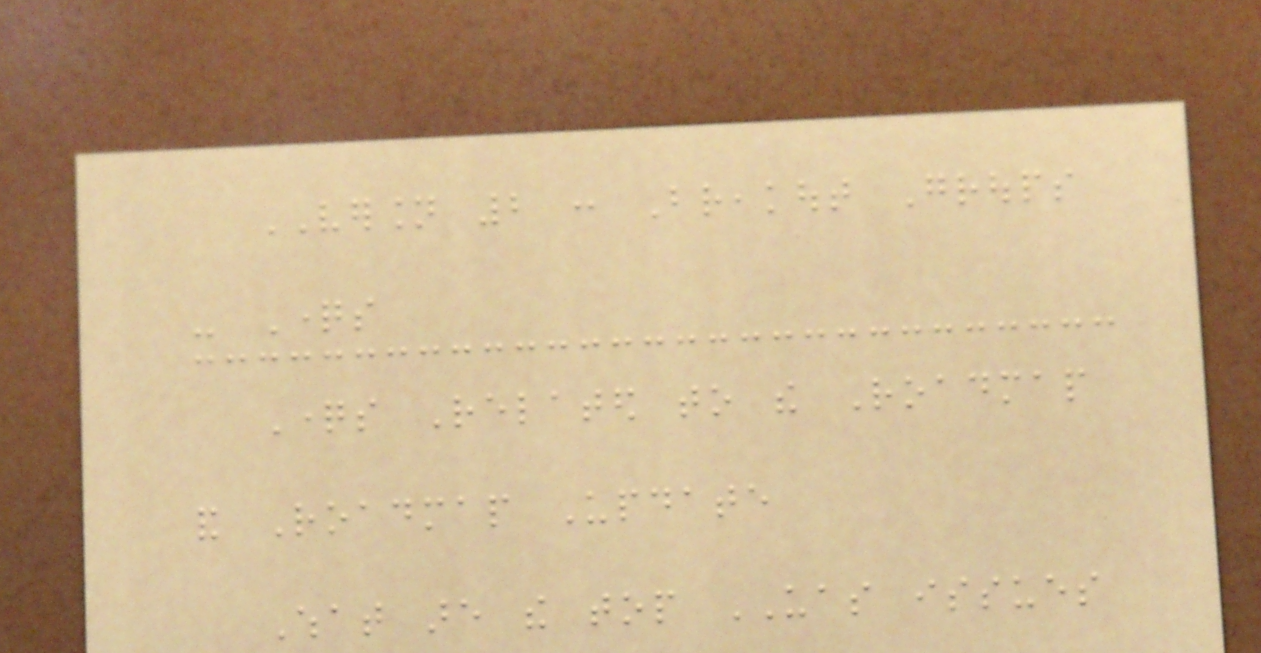VERSION 2 : Breakout Groups
- Questions
Questions Related to the Roadmap
and Roadmap Update
What are the top UAS issues
